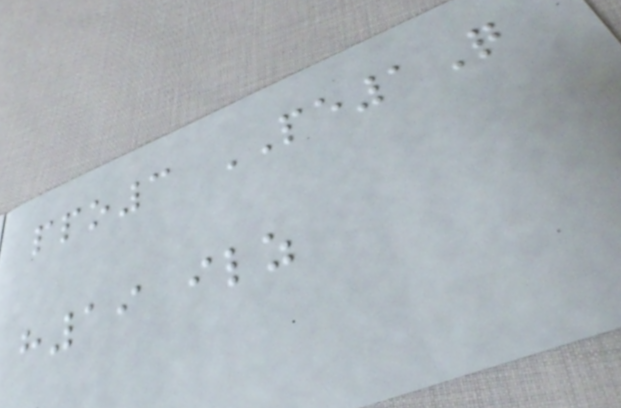ppo3 PE1Q
h19 ilz
